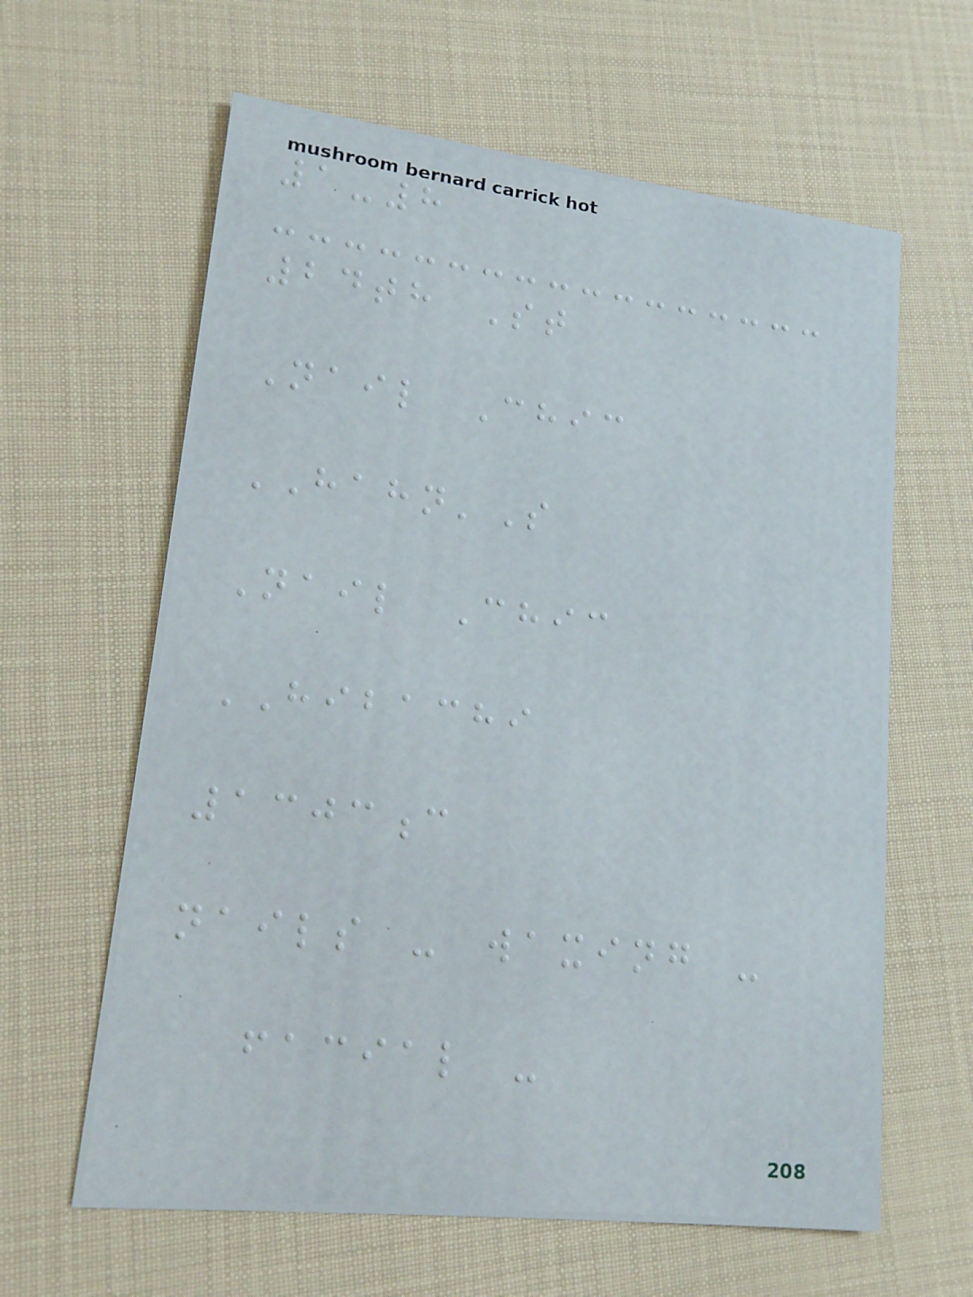1-8
24th St
Nail Chic
HAHN'S
Nail Chic
HIBACHI
1303c
nails - waxing -
facial -
